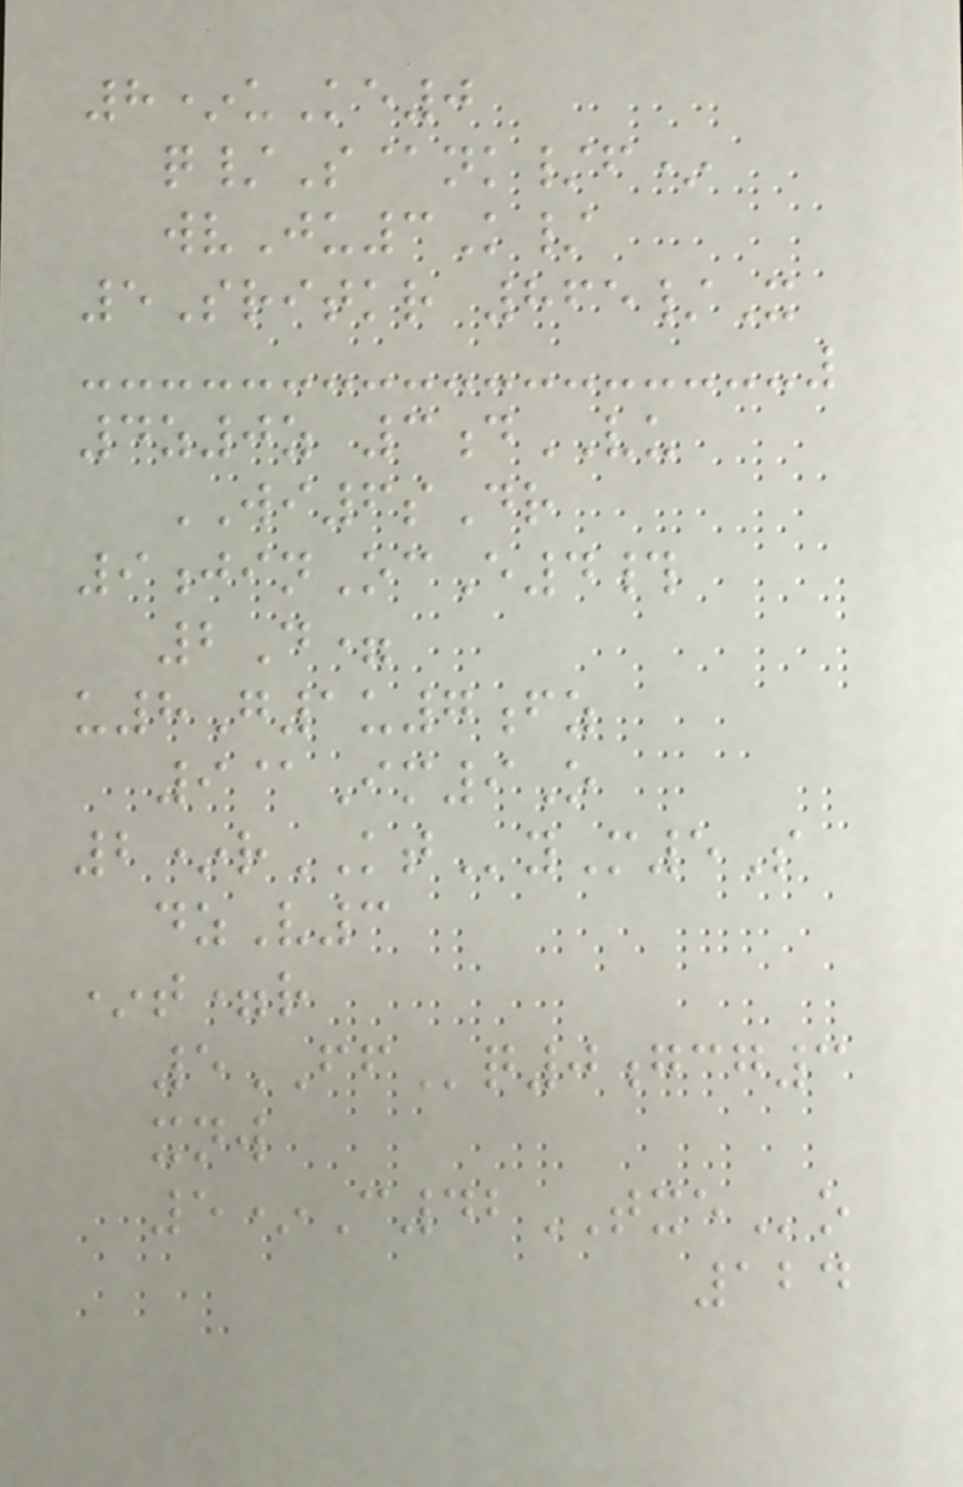8*uKe0
q/S@nk/f*
wvJu3K/
5Sritkr 865/X
4z0z 3dVU
WI6sDr
9jinOcE4#
2D=
u8G1u7fz
9@Im9O
2*rKTyM5S
dzV3
*t=r
5FFq0gcg3
xnw
5*C42TXEo
124
